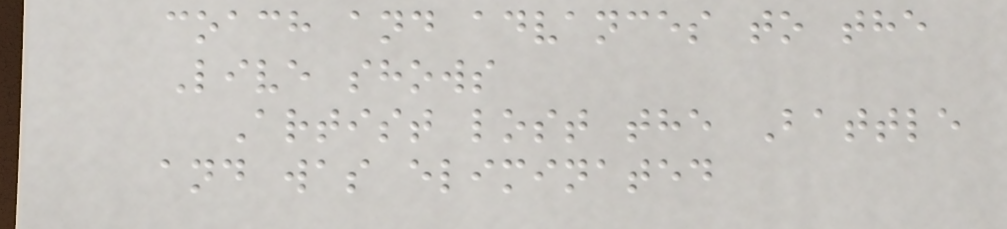coach and advances to the
Live shows
Artist lost the Battle
and was eliminated
